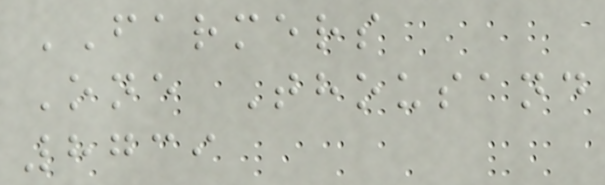FARMERS
One Thousand
8739
